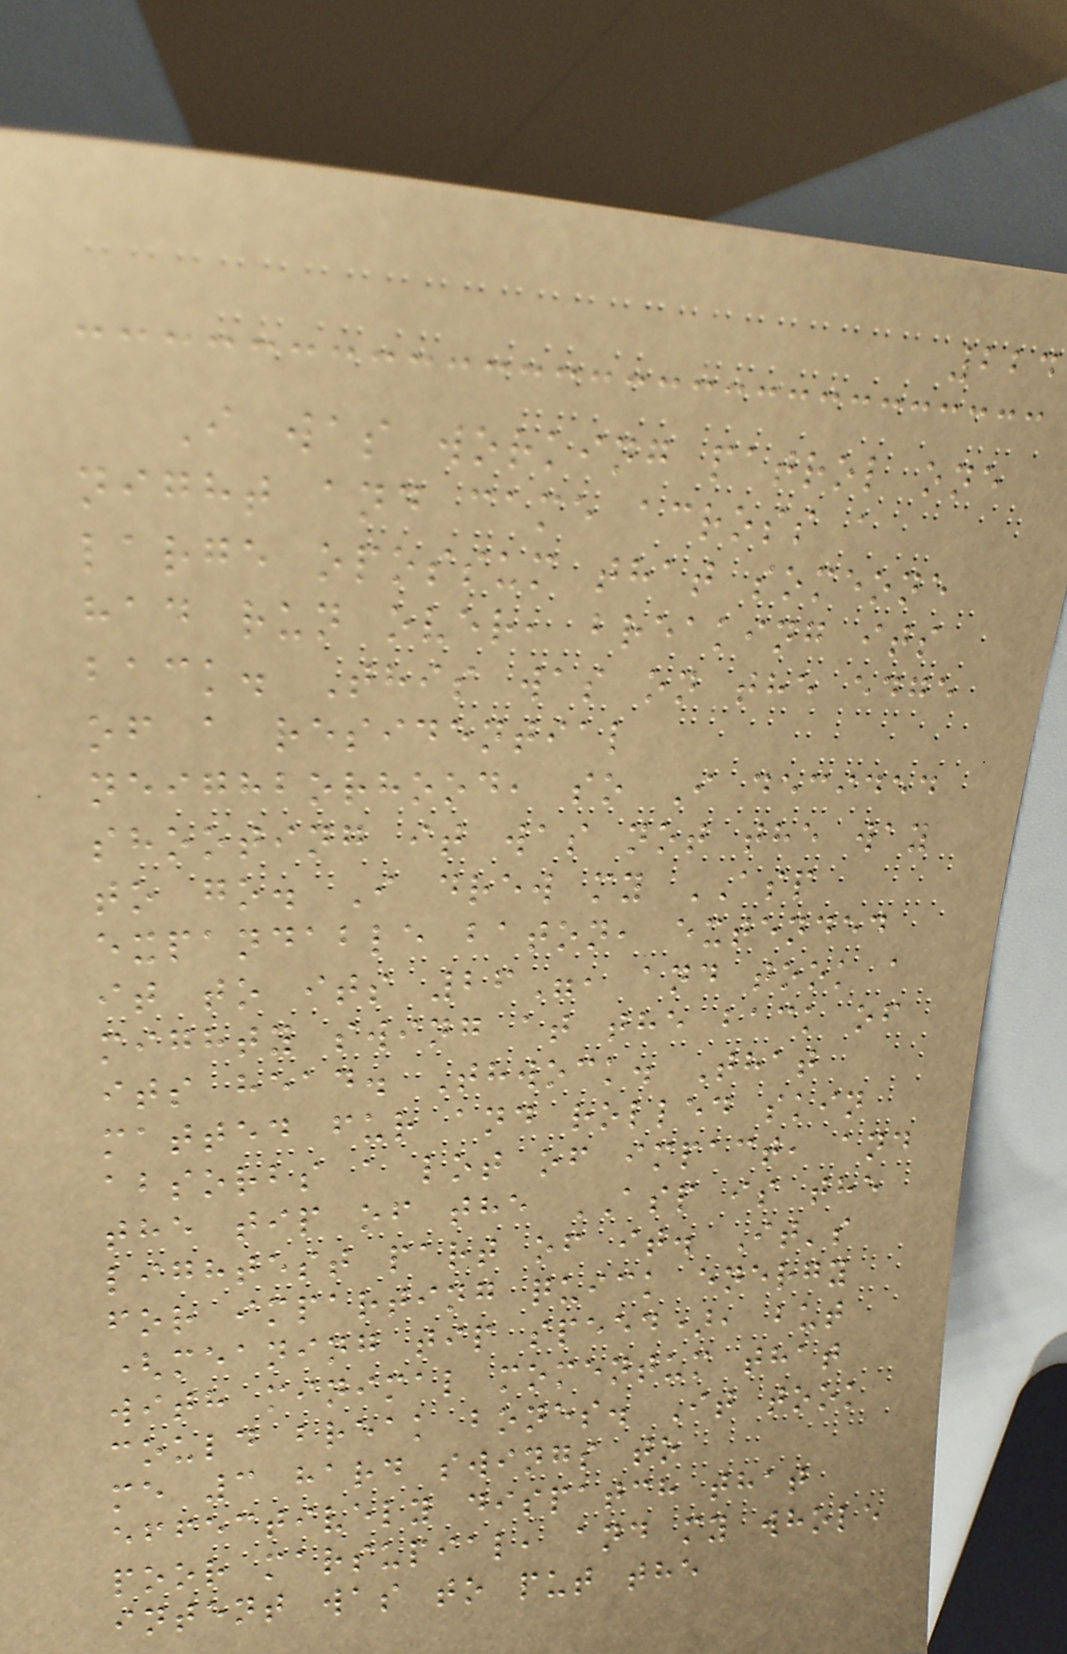224
I was working patrol one
night and came across a
large opossum that someone
had run over, breaking its
back. This was on the edge
of a residential
neighborhood, so I decided
shooting it was not the way
to go. I drew my ASP
expandable baton, extended
it to its 26", and took a
mighty swing at the back of
its head. Thwock. That
matted fur and rolled skin
absorbs a lot of impact, and
the tip of the ASP is the
lightest part of it. It's
for imparting quick energy
(meaning tip speed), but
with minimal momentum that
could break bones. It took
me 3 hard swings to
effectively dispatch that
poor marsupial, and my whole
intent was to put the
